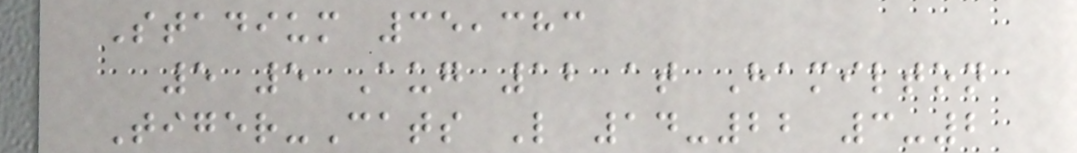Stadium 35,383
5 5 Aug 12 at Hamilton
Tiger-Cats L 14-22 3-2
